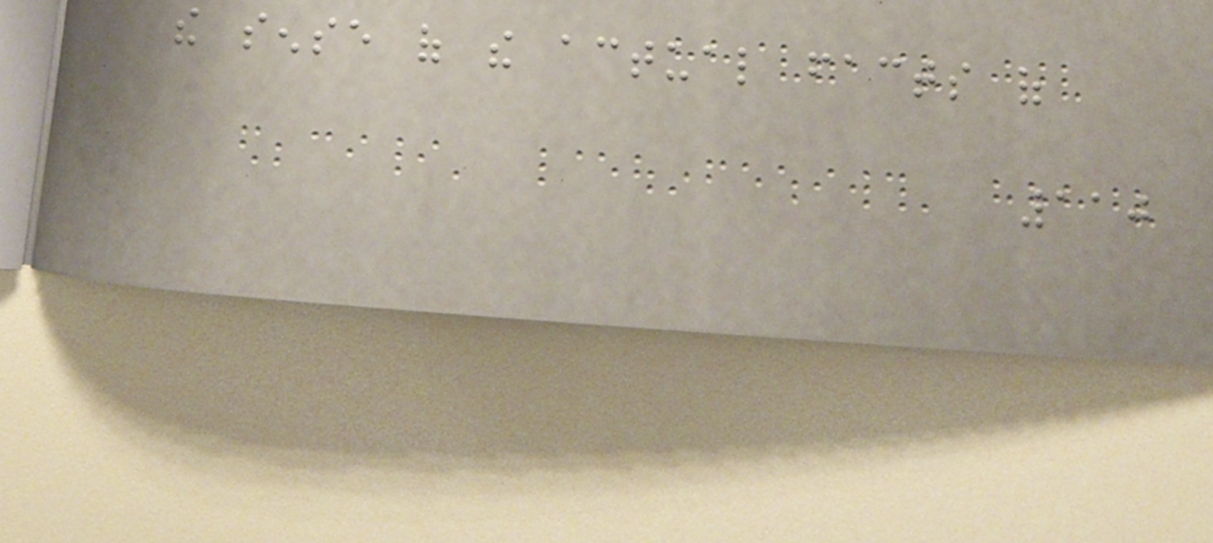the sense of the actual facts of
110
